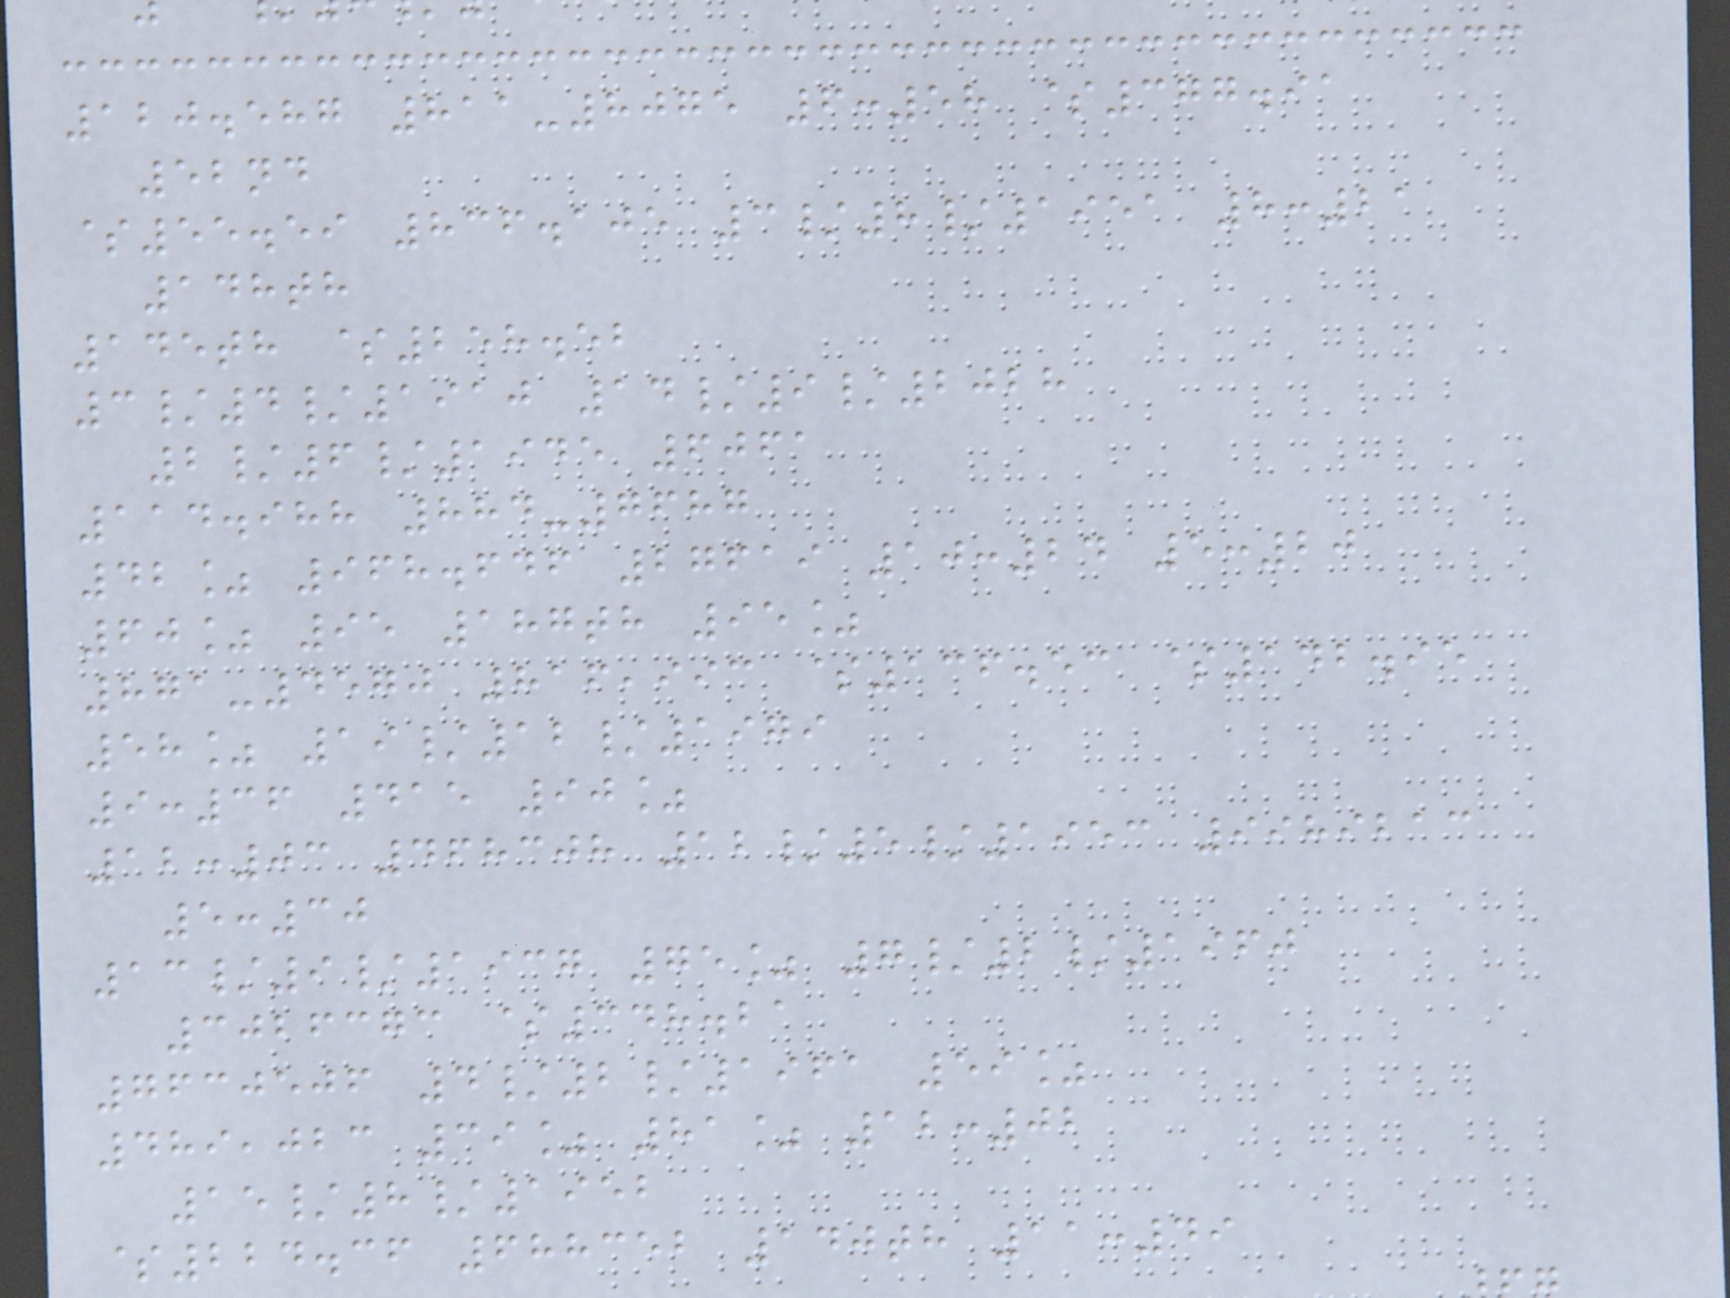120.587 811-8075 6:58 $377.91
52nd
$55.59 836.105 3/8/1951 8:21
148th
145th $258.52
3/4/1910 14/9/2028
2/6/1945 6061
114.988 884-7687
42% 968.646 27619 10:24 5:20
60% 95 187th 95%
871-4570 816,993 $136.53 $142.95
58% 19/12/1979
9:36 415 90%
12:03 468308 12/5/1953 9989213
5:30
13/9/1937 75% 7/2/1960
3026373 $348.21
7630506 4/2/1961 59%
489,023 39% 81% 12:02
15/8/1952
$224.36 688352 140th 11:49
